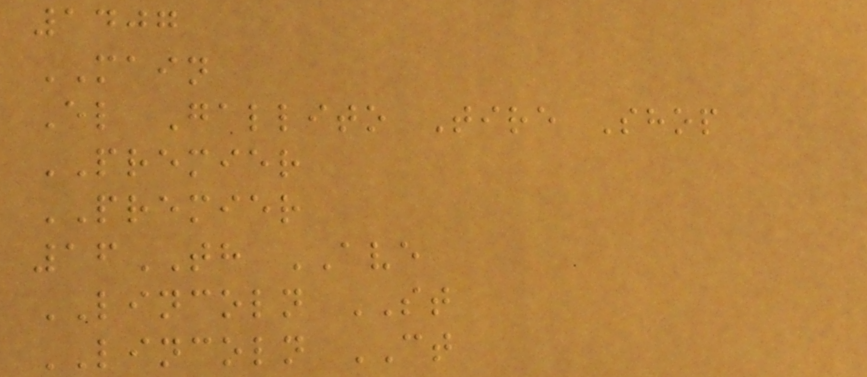1407
MAIN
El Gallito Tire Shop
PREMIER
PREMIER
16TH AVE
LINCOLN ST
LINCOLN CT
